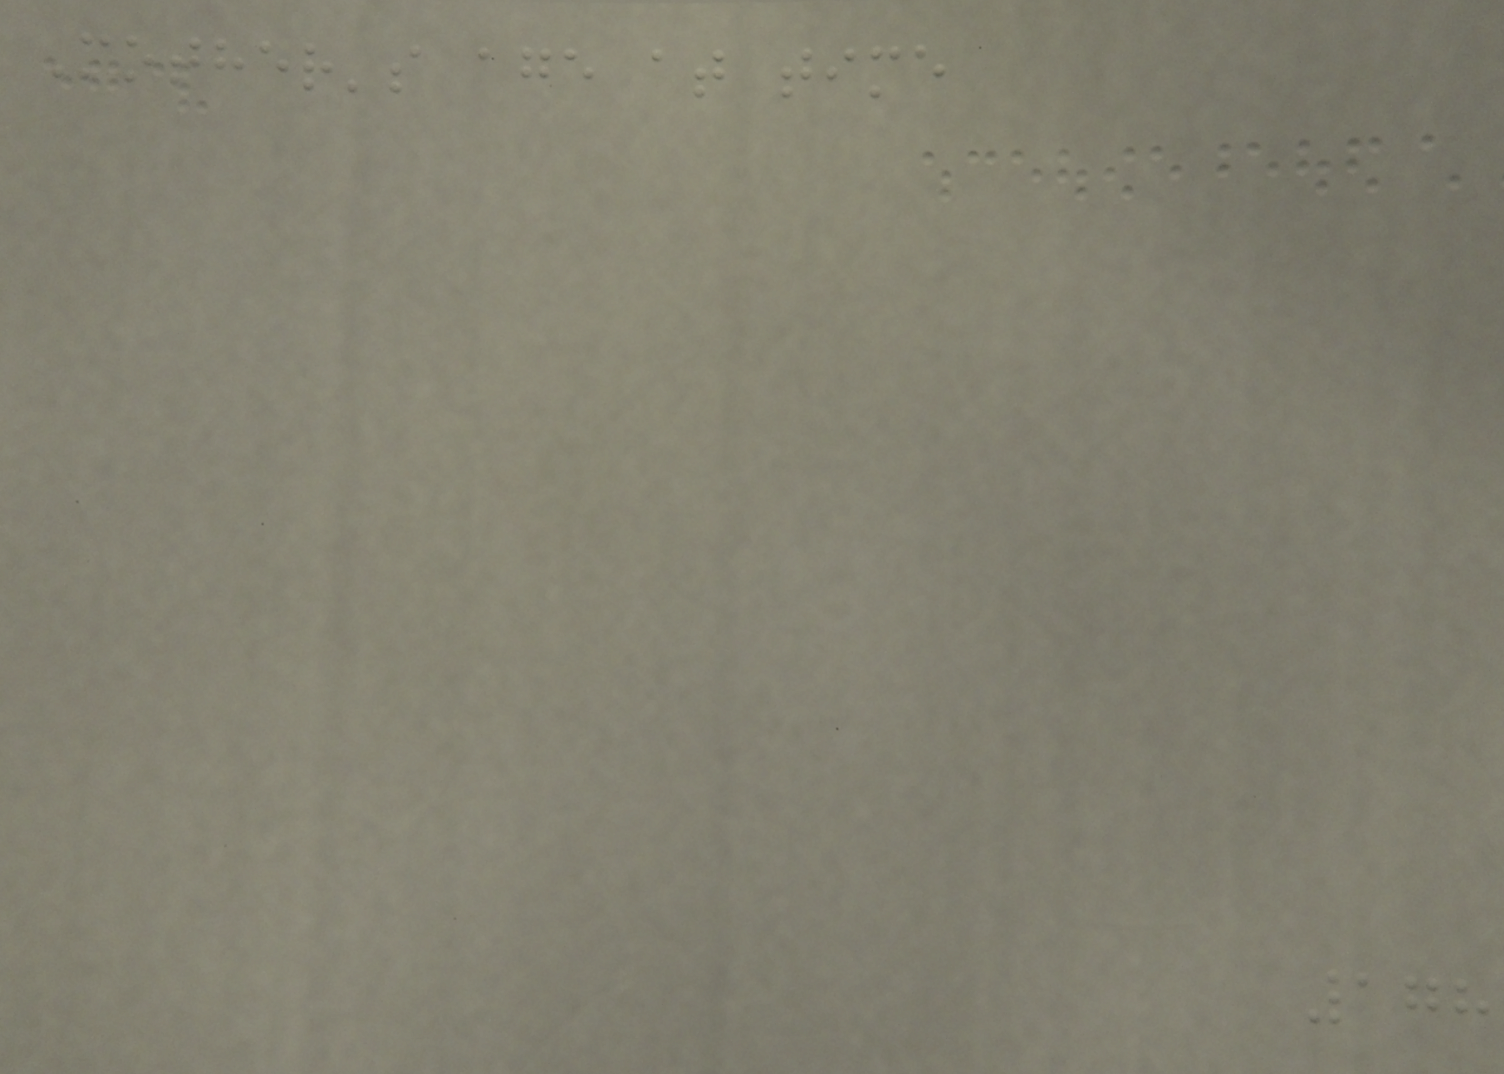Mother's age at time
178
